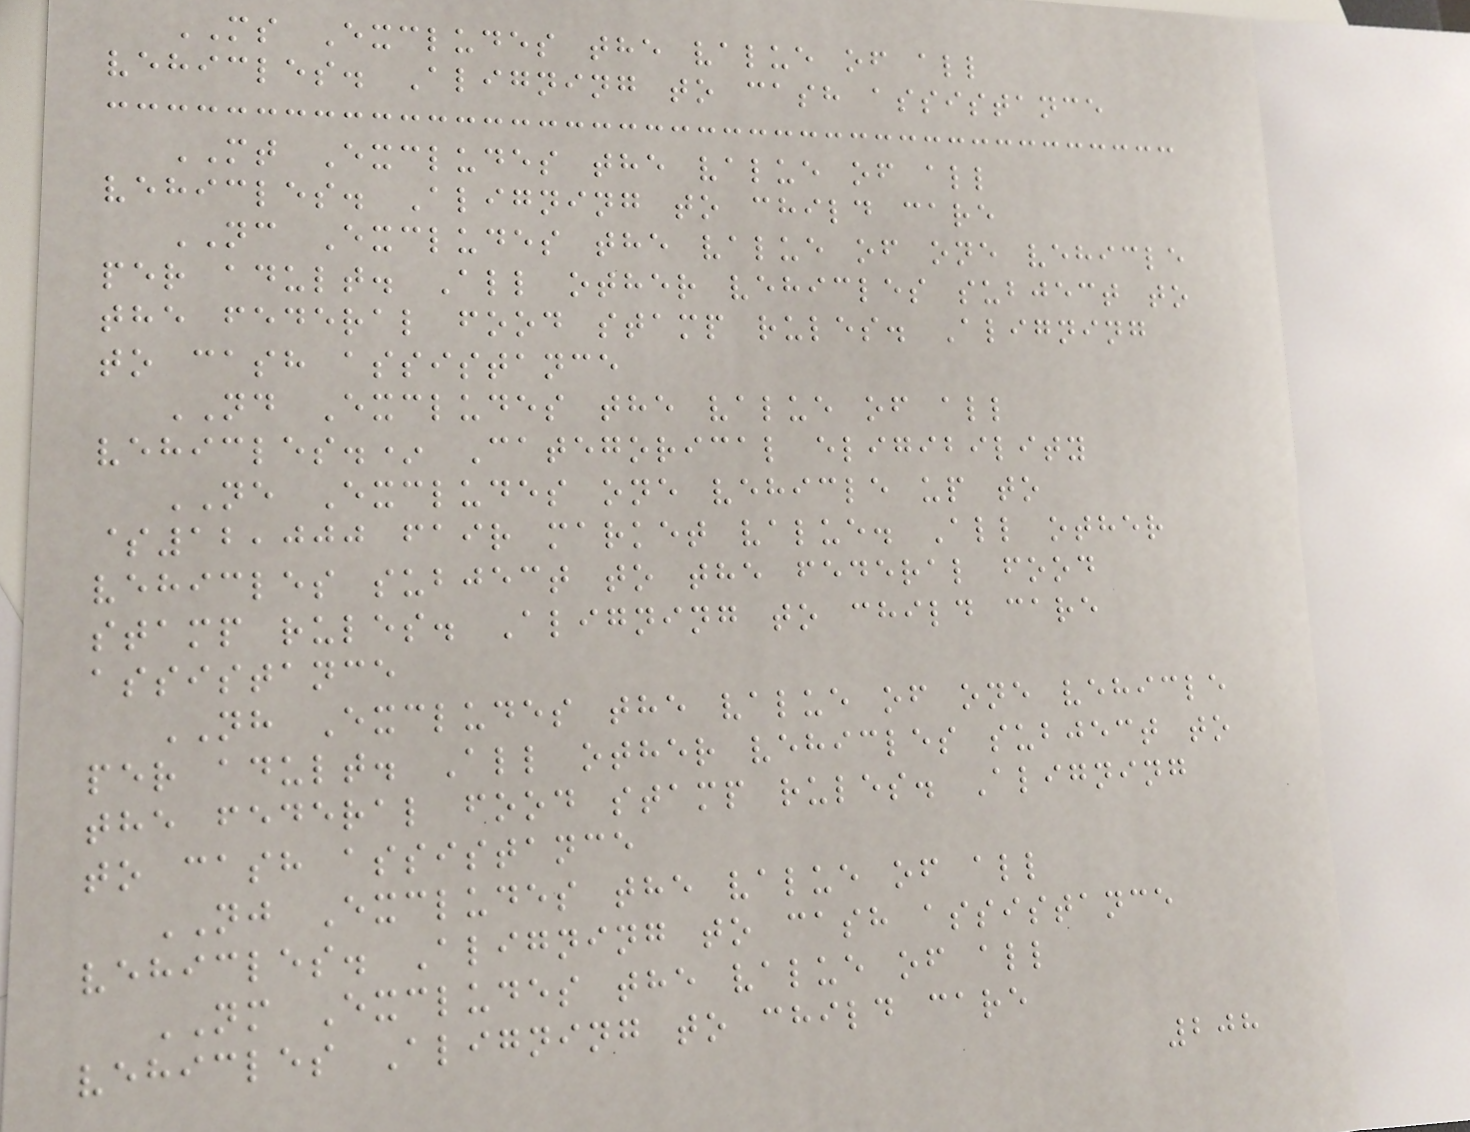MS Excludes the value of all
vehicles. Aligning to cash assistance
MT Excludes the value of all
vehicles. Aligning to child care
NC Excludes the value of one vehicle
per adult. All other vehicles subject to
the federal food stamp rules. Aligning
to cash assistance
ND Excludes the value of all
vehicles.* Categorical eligibility
NE Excludes one vehicle up to
$12,000 fair market value. All other
vehicles subject to the federal food
stamp rules. Aligning to child care
assistance
NH Excludes the value of one vehicle
per adult. All other vehicles subject to
the federal food stamp rules. Aligning
to cash assistance
NJ Excludes the value of all
vehicles. Aligning to cash assistance
NM Excludes the value of all
vehicles Aligning to child care
208
